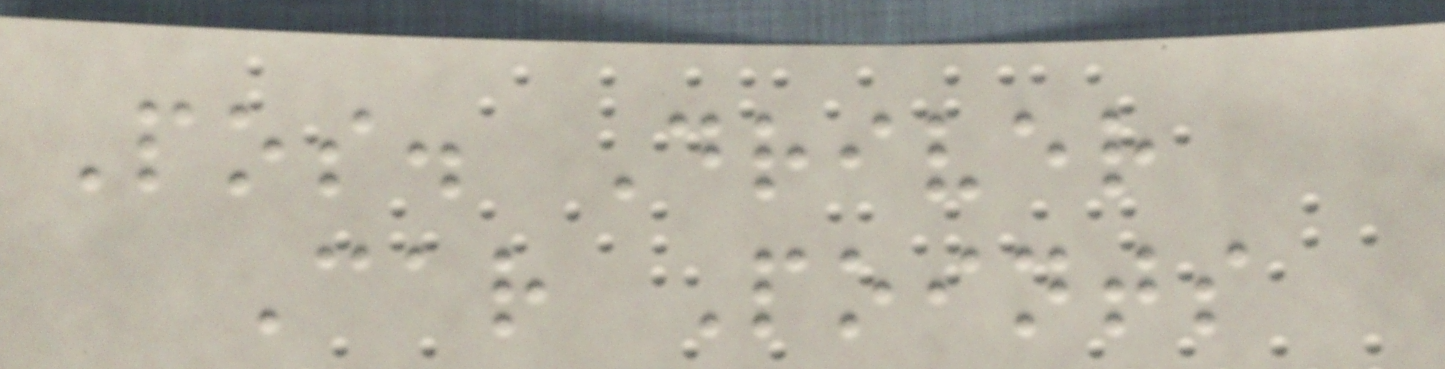Pos. Driver
Car Points
